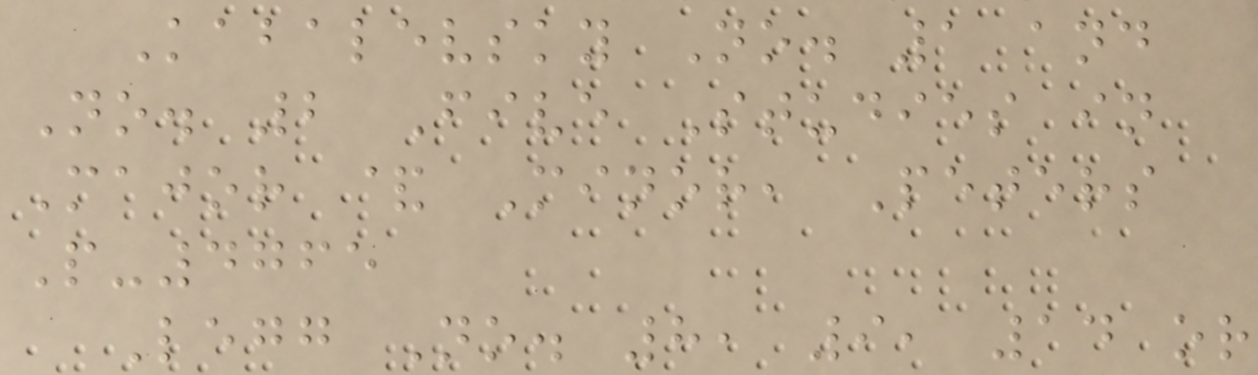Kabalevsky No. 1 and
No. 2 Five Studies in
Major & Minor, Peters
P-4765
Legg No. 8, 9, 14 or
